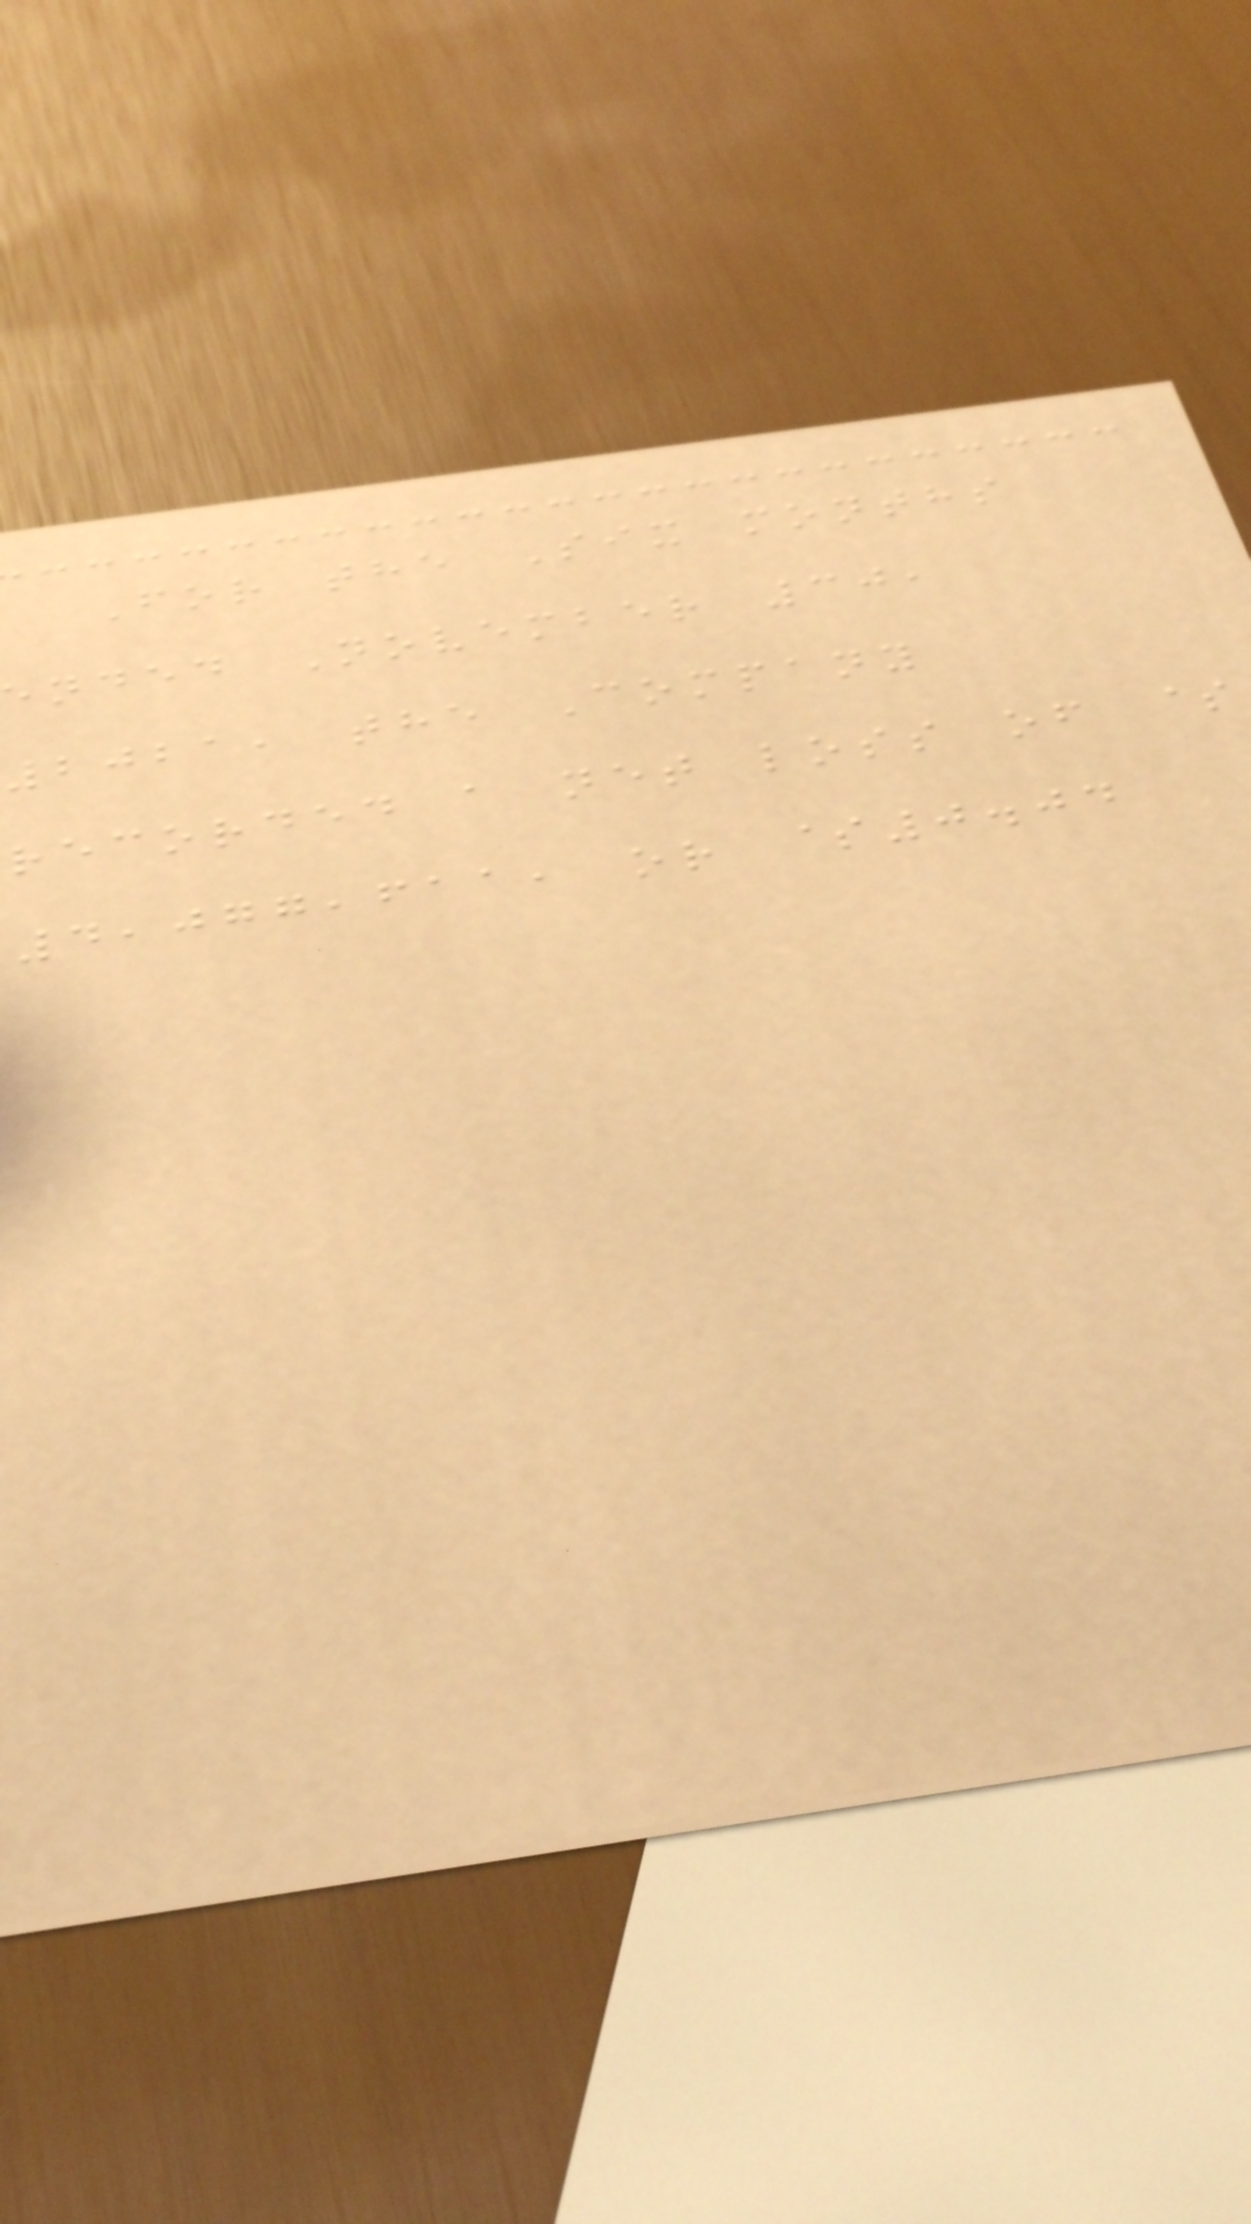For the Six months
ended November 30,
2021, the Company
recorded a net loss of $
4,077,611, or $0.04
